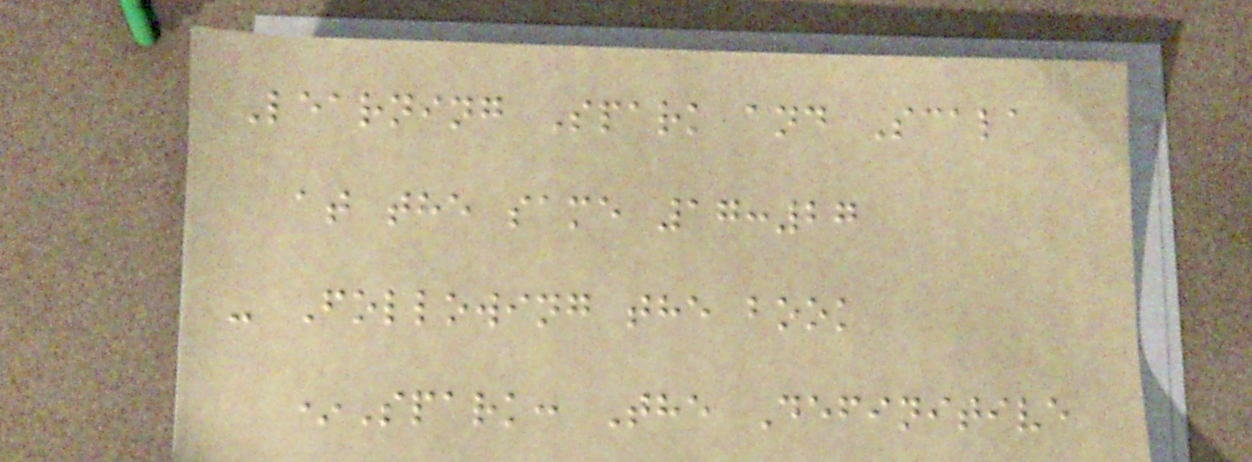Learning Spark and Scala
at the same 17:27
- Following the book
*Spark: The Definitive
